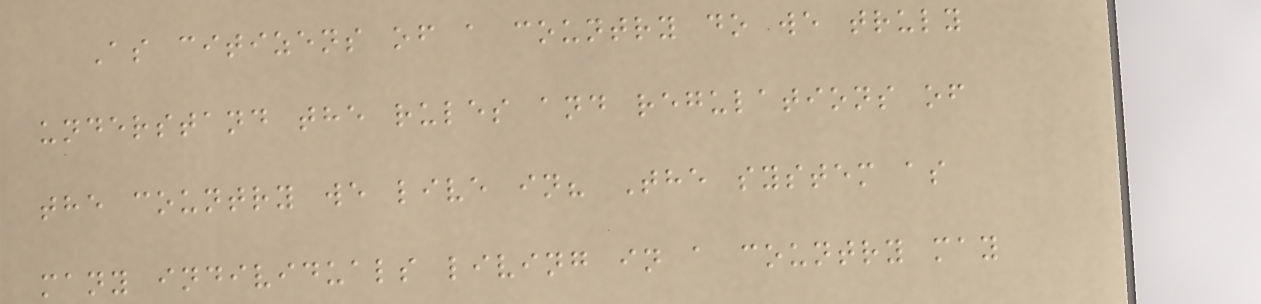As citizens of a country do we truly
understand the rules and regulations of
the country we live in? The system as
many individuals living in a country may
